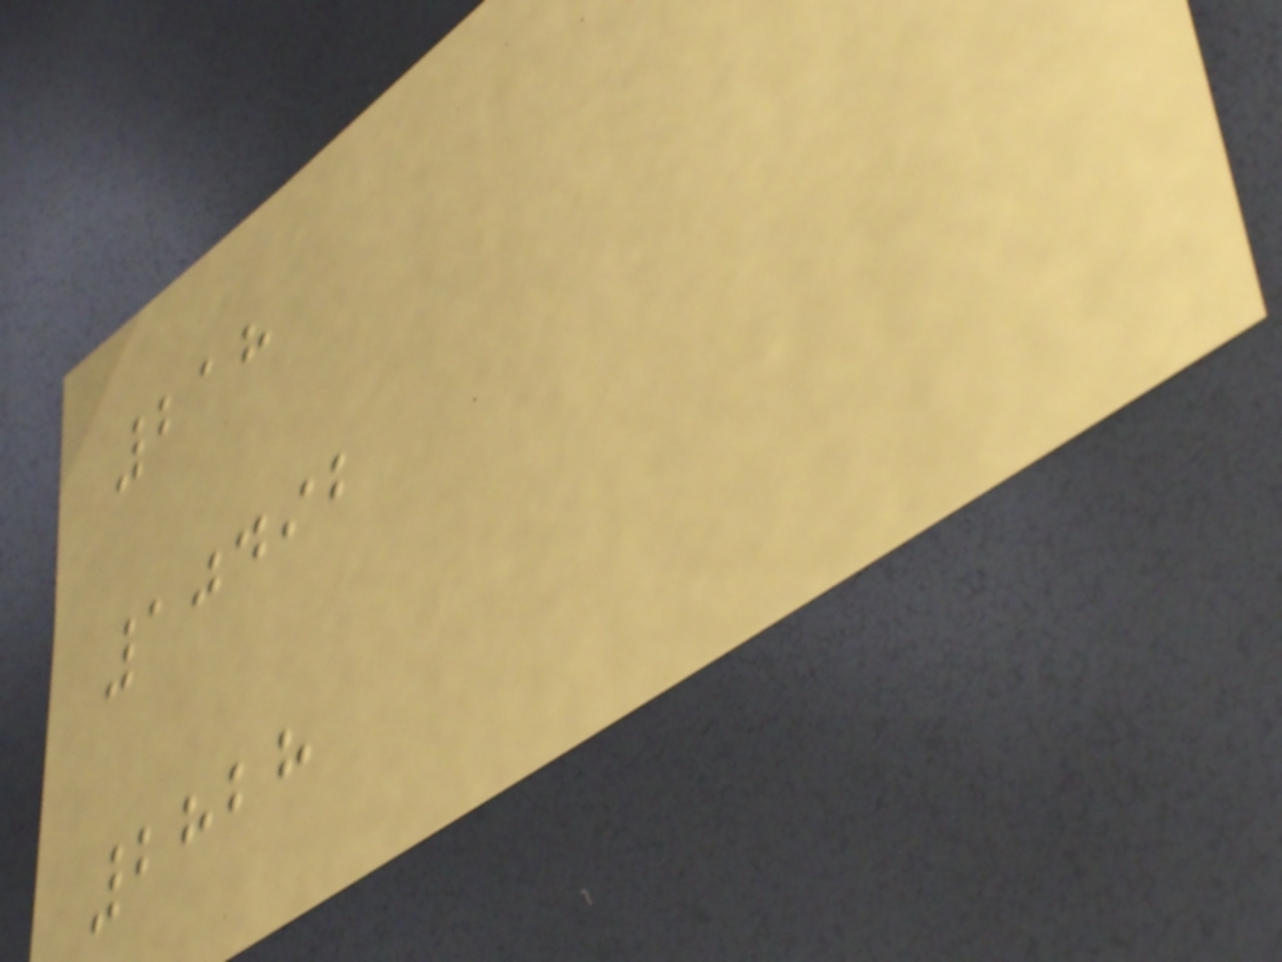218
10492
2828
